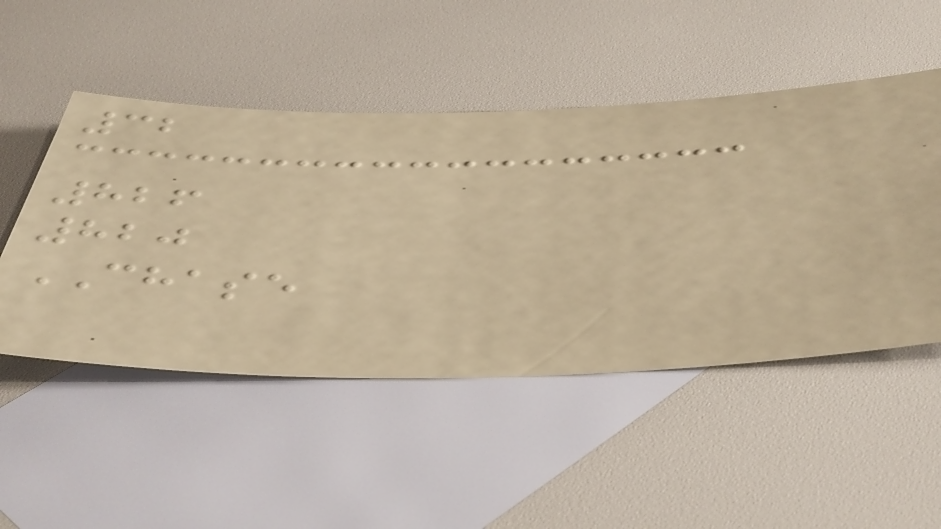32
826
820
CHASE
